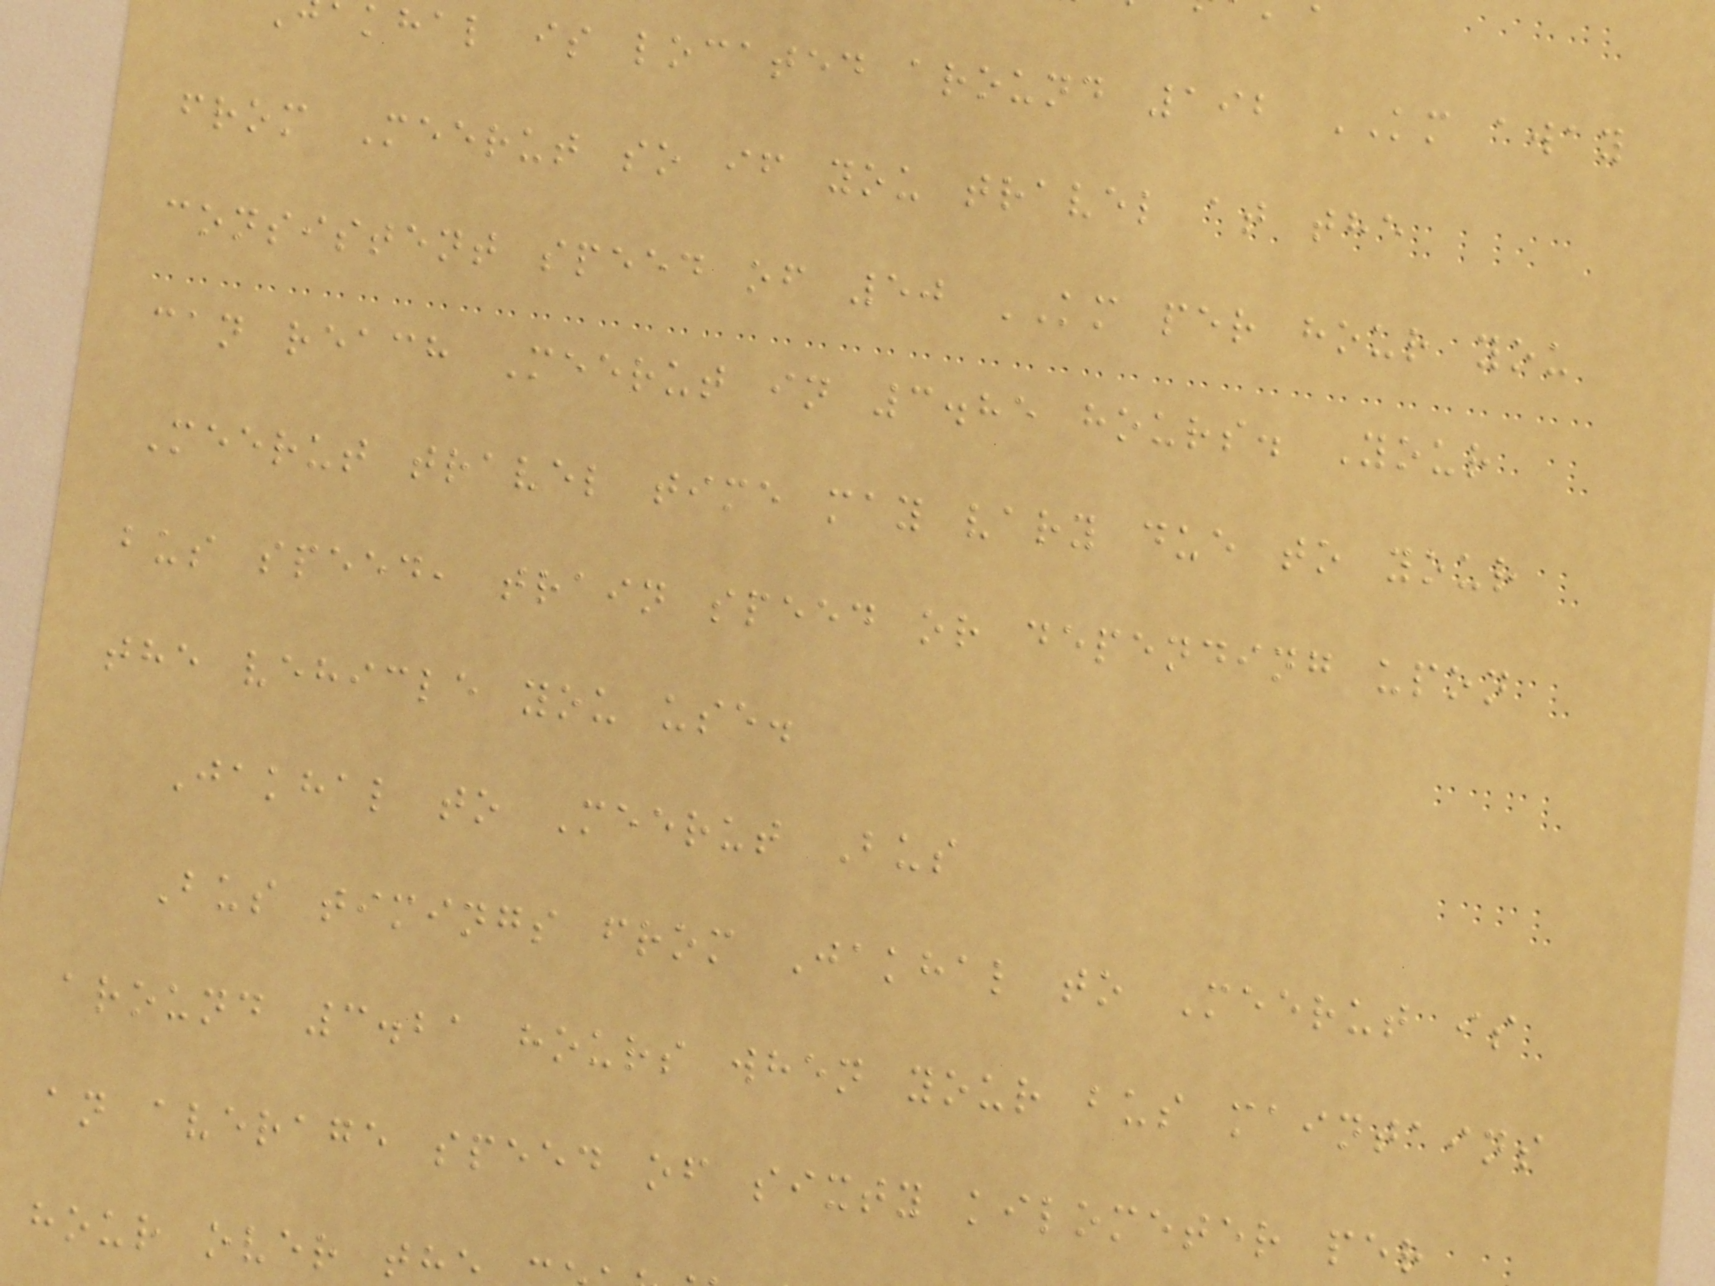khal is located around 192 KM away
from Meerut so if you travel at the
consistent speed of 50 KM per hour you
can reach Meerut in 3.85 hours. Your
Meerut travel time may vary due to your
bus speed, train speed or depending upon
the vehicle you use.
Jakhal to Meerut Bus
Bus timings from Jakhal to Meerut is
around 3.21 hours when your bus maintains
an average speed of sixty kilometer per
hour over th
